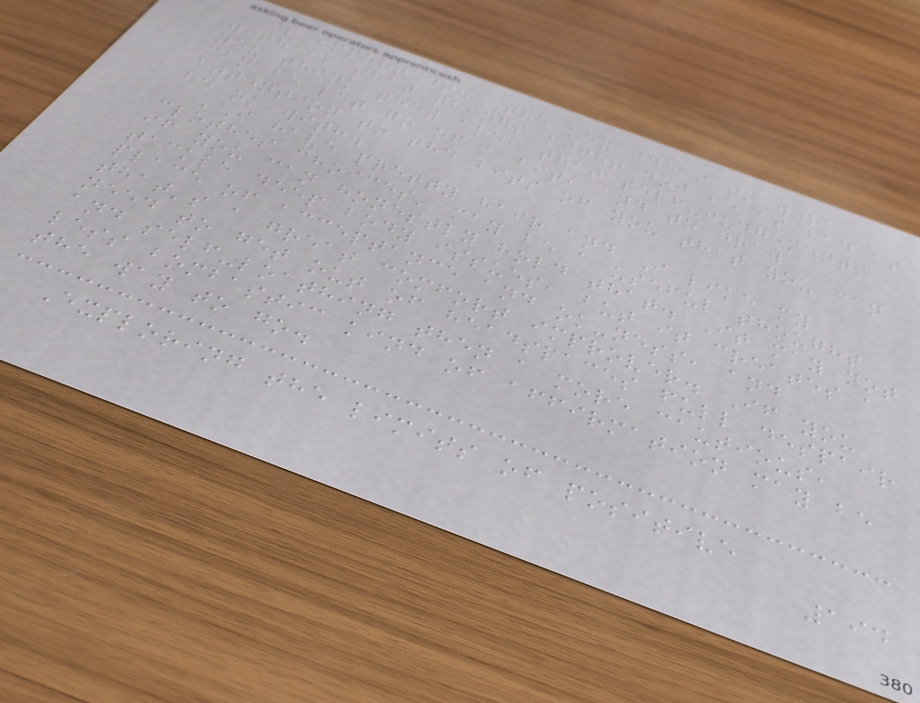is important. The key ideas to work
with is that things might not be as bad as
you think they are, that self-judgements
can be let go of a bit, and to draw
attention to the bits of you that you can
be ok with.
'I have pretty hair and I like my
clothes choices' may be a useful thought
if you can honestly hold that. It may not
tackle deep body issues, but it creates a
place of acceptance and ok-ness, and
that's a great comfort improver. If you
need to get out of headspaces full despair
and self-loathing then a more cautious,
less bombastic kind of affirmation may be
the way to go.
Exploring the limits of positive
194
